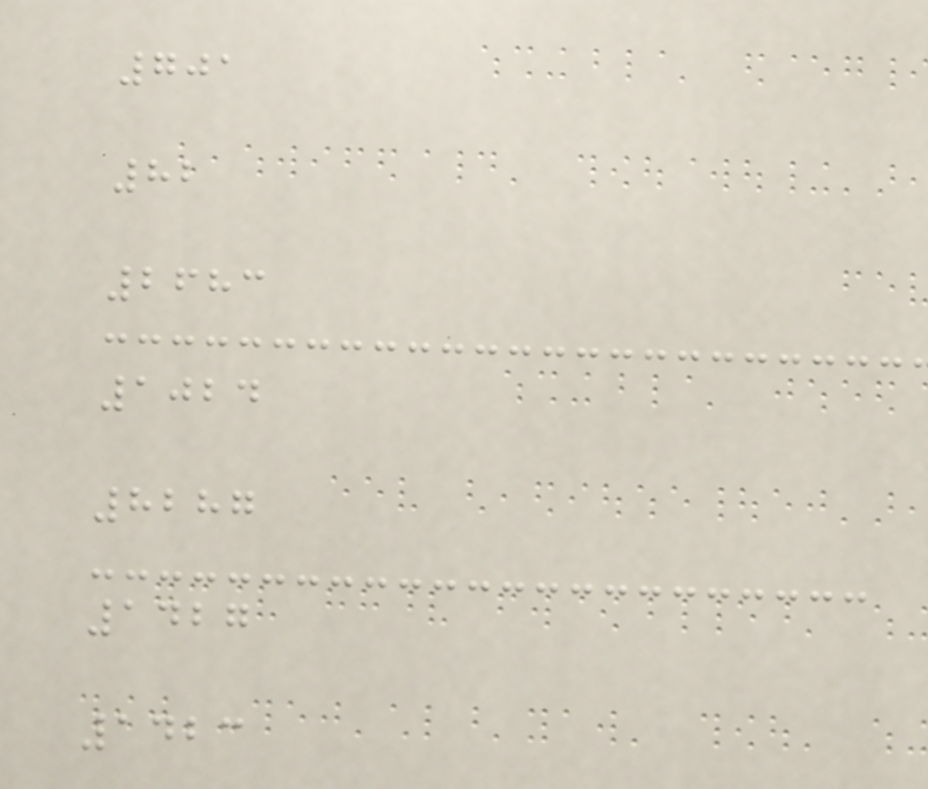701
82
2683
1024
8287
1427
1423
